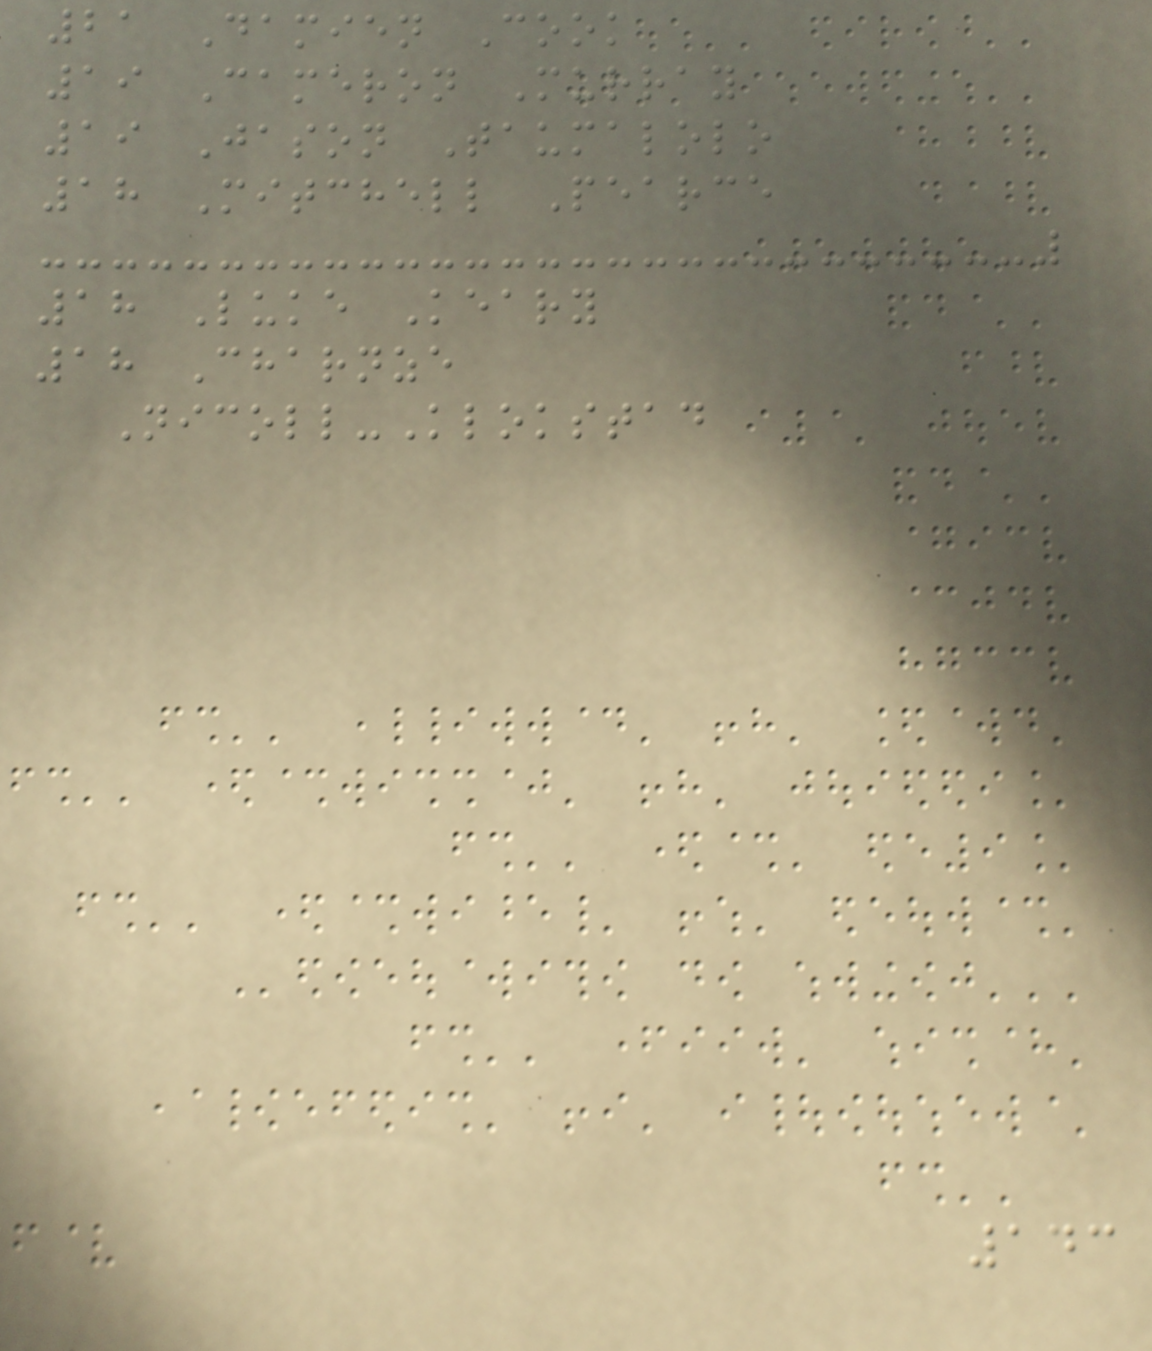21 Damien Cook
19 Cameron Murray
19 Jason Taumalolo
18 Mitchell Pearce
18 Luke Keary
18 Charnze
Nicoll-Klokstad
143
